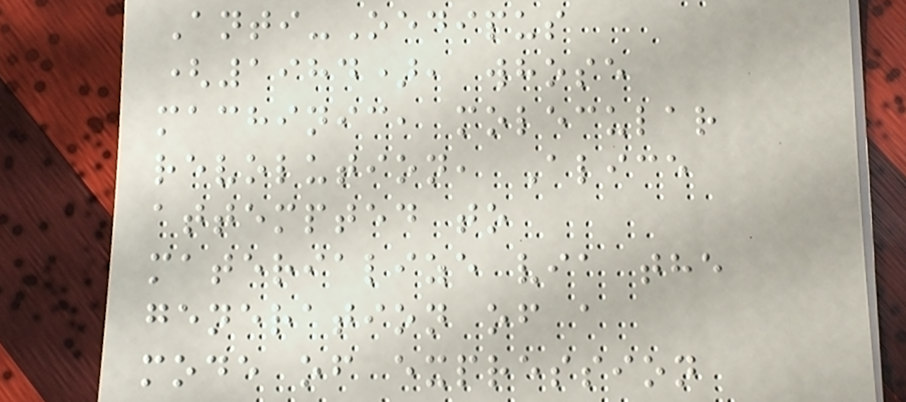Anti-Oedipus
(1984), whose
machinic, molecular
revolution, Alice
attempted to
materialize via the
generation of a
mode of expression
